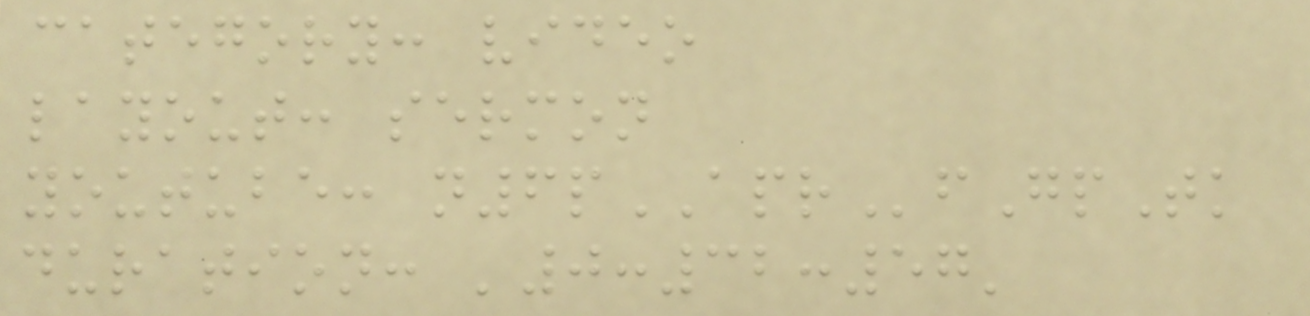category: video
layout: sermon
youtube: n6pAPRfGpTk
duration: '0:32:57'
